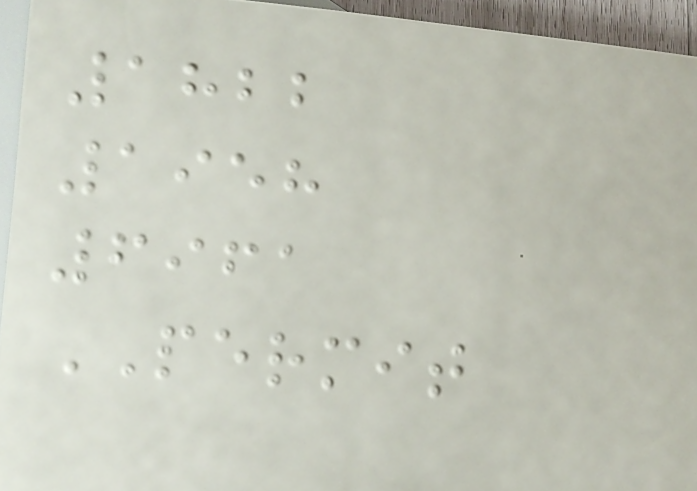1822
1958
6961
PERMIT
